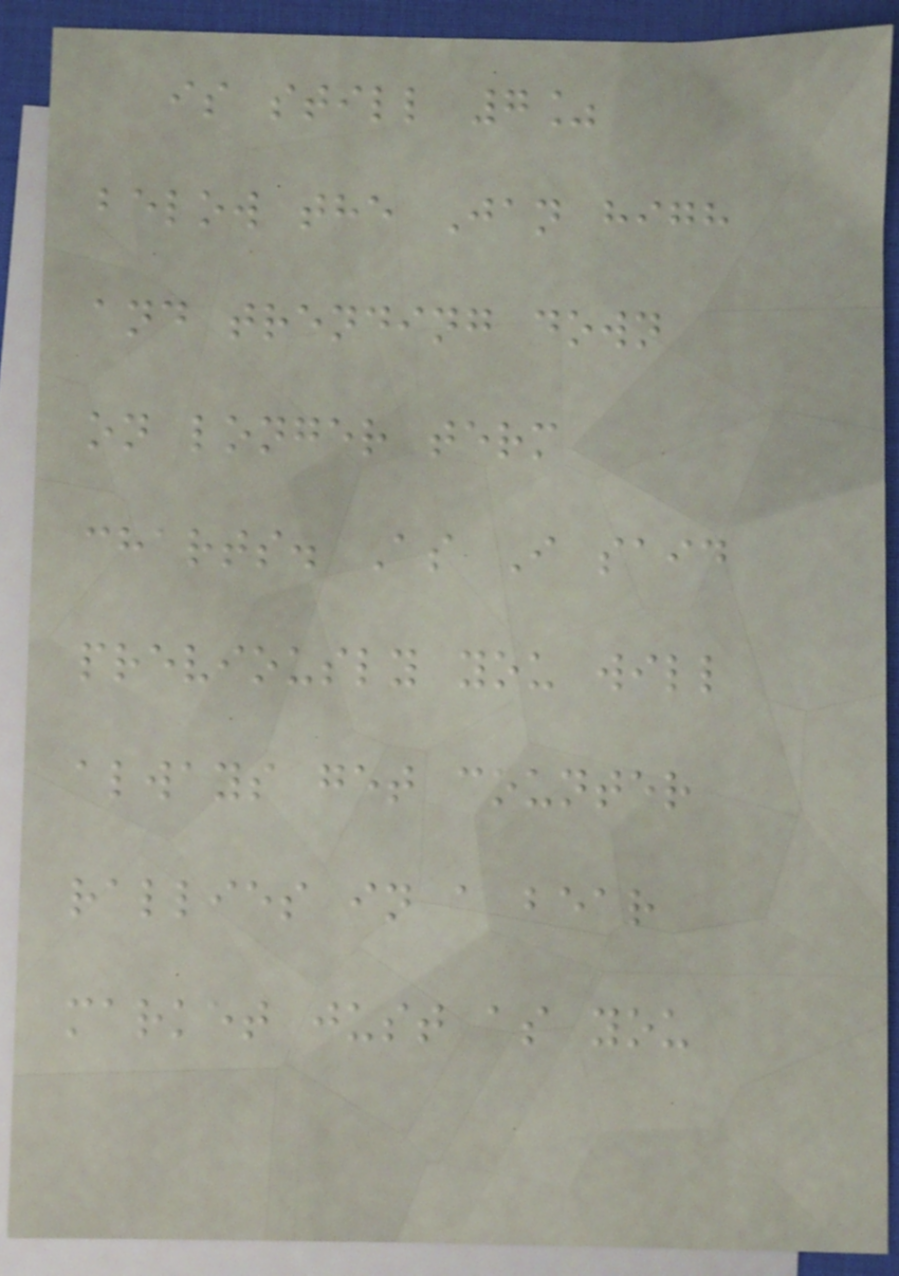is still 7%
below the Jan high
and trending down
on longer term
charts. As I said
previously you will
always get counter
rallies in a bear
market just as you
